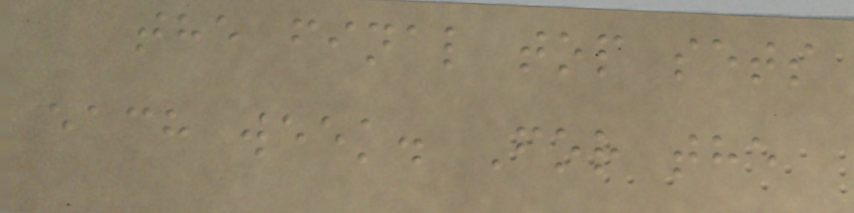the final top sets
each week. For the
